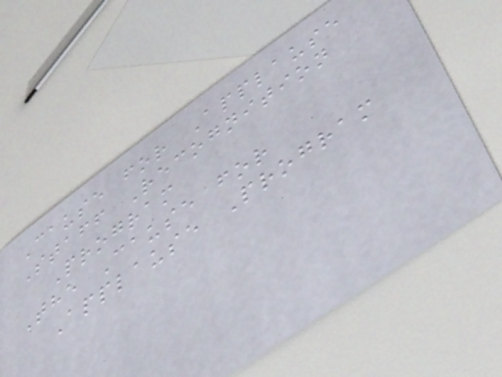Cause for Applause
Staff Recognition
Program
The Cause for
Applause Program
